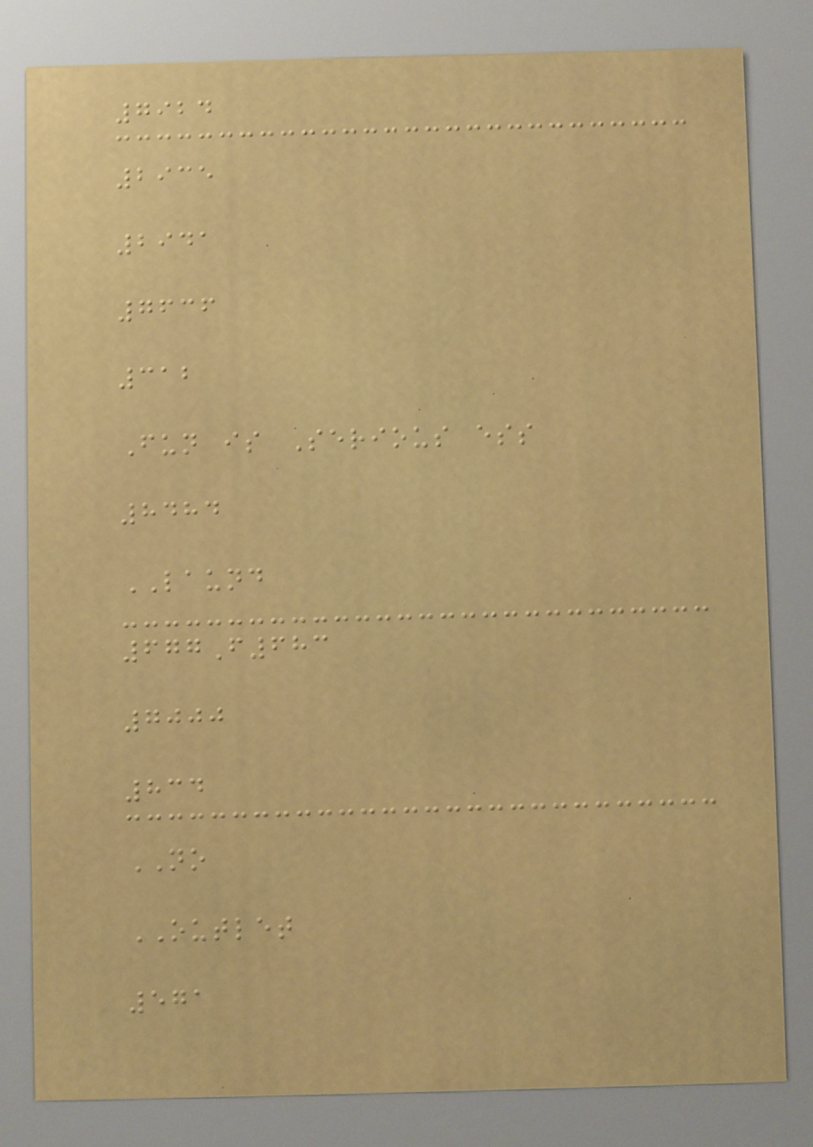7924
2935
2941
7636
312
Fun is Serious ess
8484
LAUND
677F683
7000
834
NO
OUTLET
571
